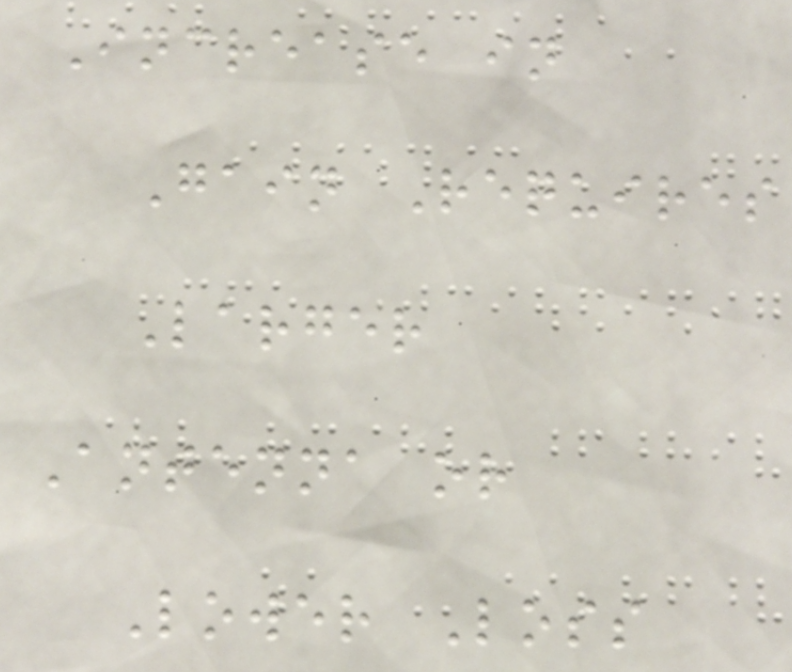Increase in
Gain Requires
Larger
Antenna or
Lower Loss
